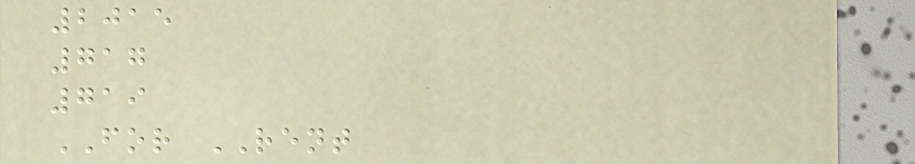2015
717
719
FOR RENT
